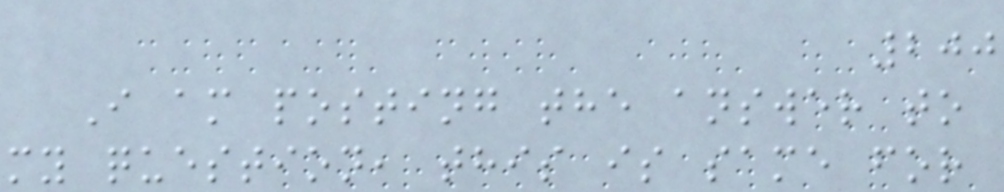200
I am posting the answer to
my question, this is same for
